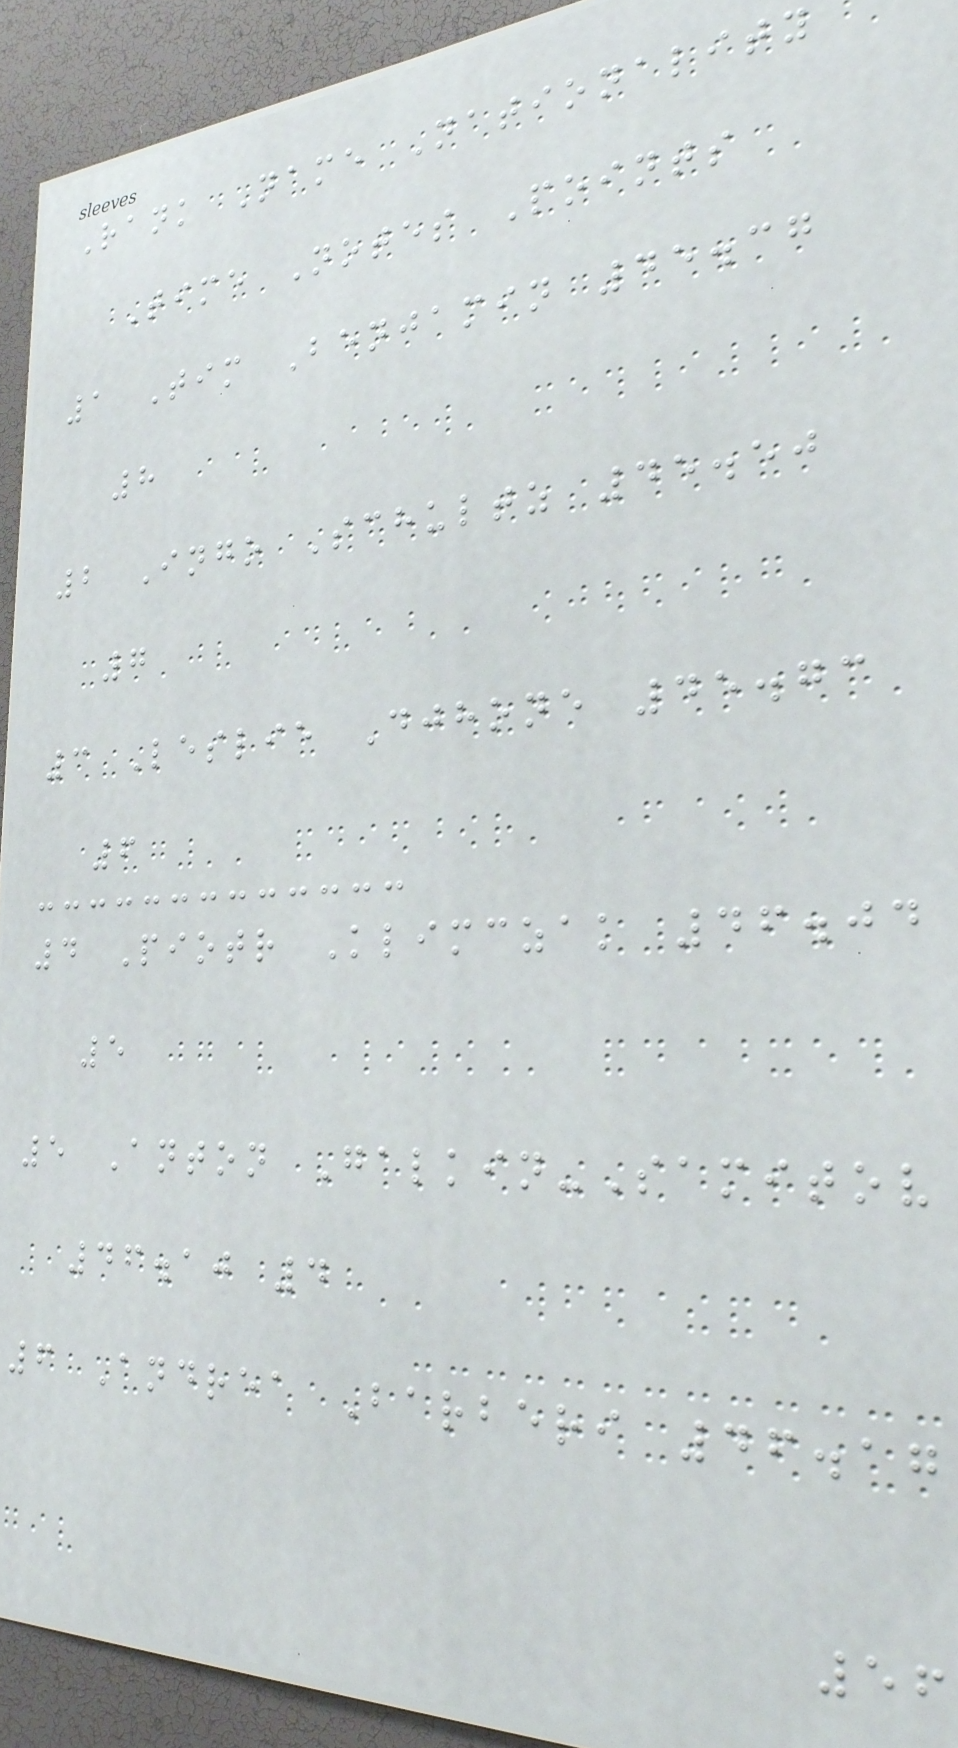Rank Name Nationality
Time Notes Points
1 Tim Benjamin 45.37
8
2 Ingo Schultz 45.50
7
3 Leslie Djhone 45.73
6
4 Piotr Klimczak 46.04
5
5 Anton Galkin-Samitov
46.10 4
6 Andrea Barberi 46.17
56
